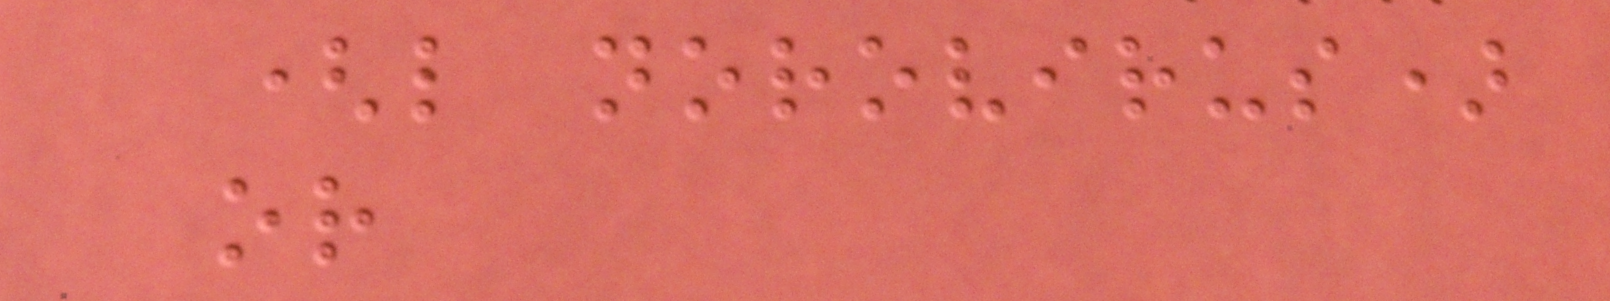(like norovirus)
or
